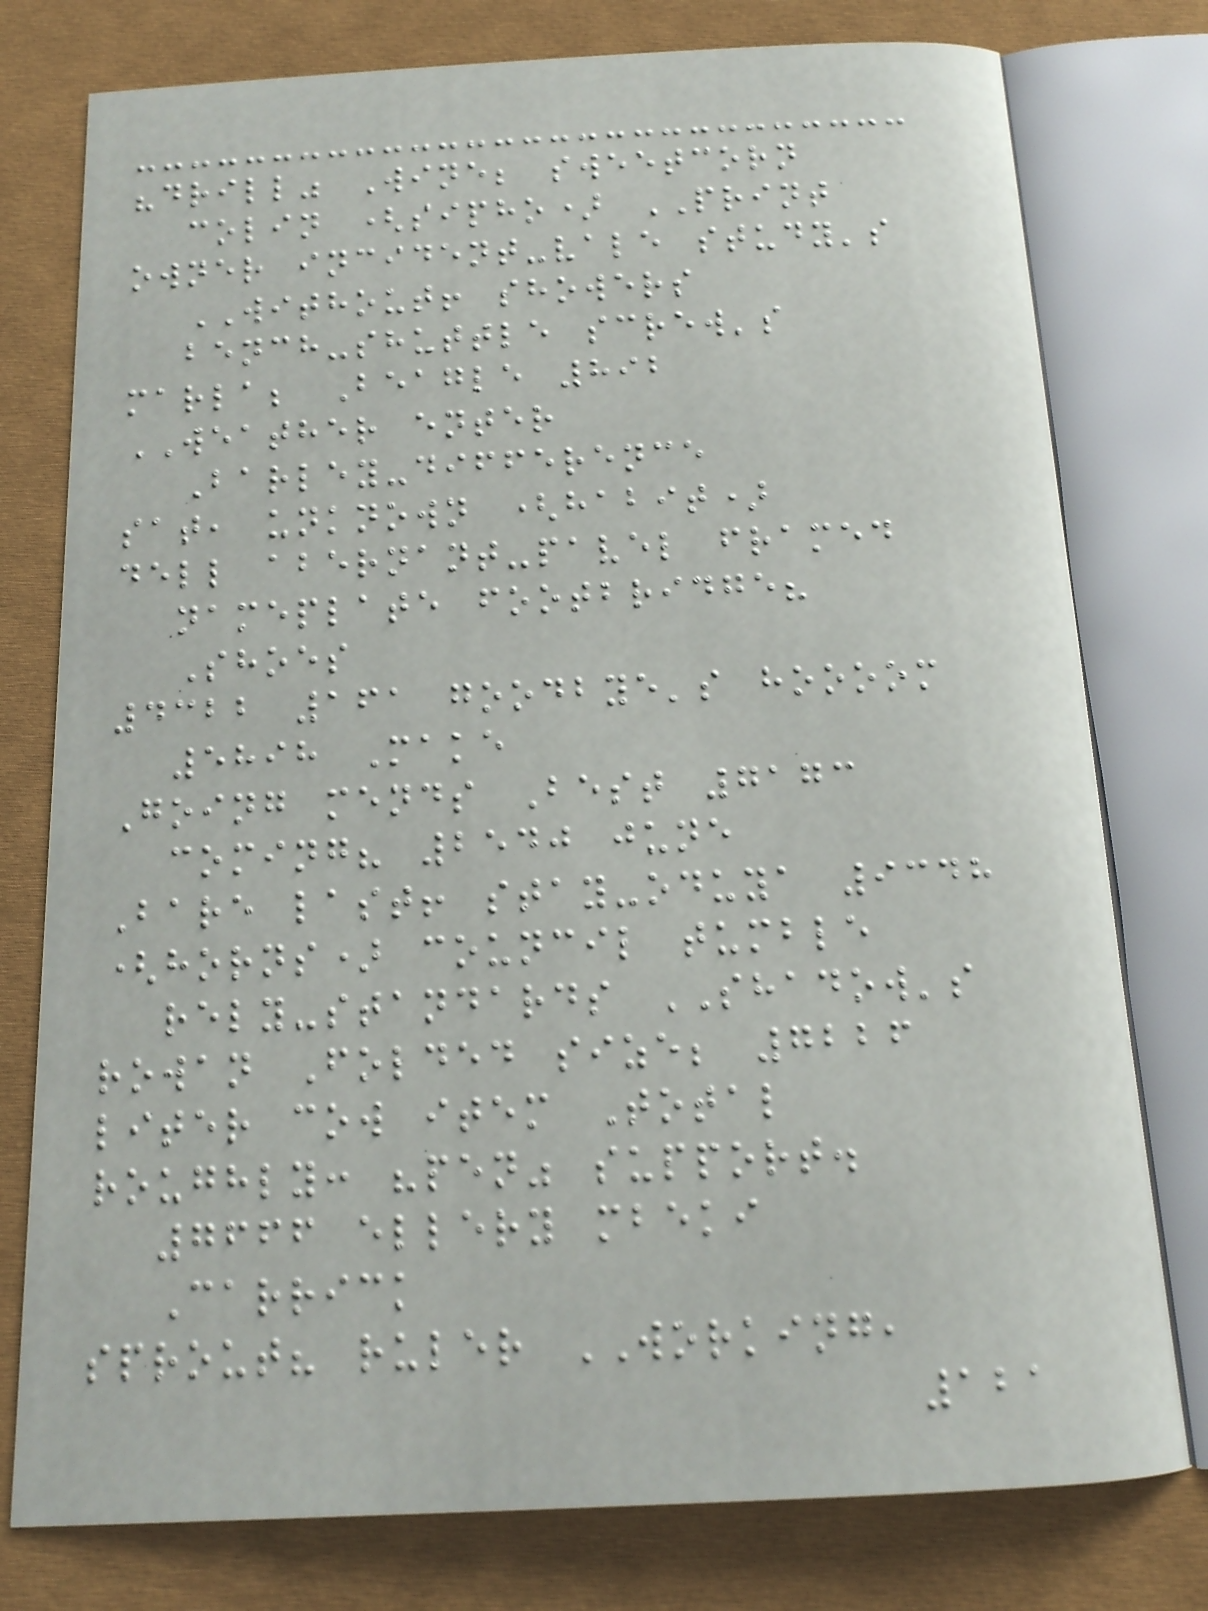"drill" Wine; sweetcorn
colin (sipho) PRINT
owner incident-vale study's
WITHOUT! showers
bench-shuttle screw's
marla; Beagle 892
WEATHER enter
Barley-difference
sat, unknown (habit)
dell abernant-pavel framed
nameplate footbridge?
Shoes
4322 161 goodbye's hoooom
5898 Make
Going mends Best 7173
coming? 2540 june
Bare last! stay-oduya 9348
(horns) council tumble
rely-standards SHADOW's
rowan Folded size; 7226
liter cow item Total
roughly: "pen" support.
7666 ellery mbeki
Carrick
sprout? ruler WORKING,
121
